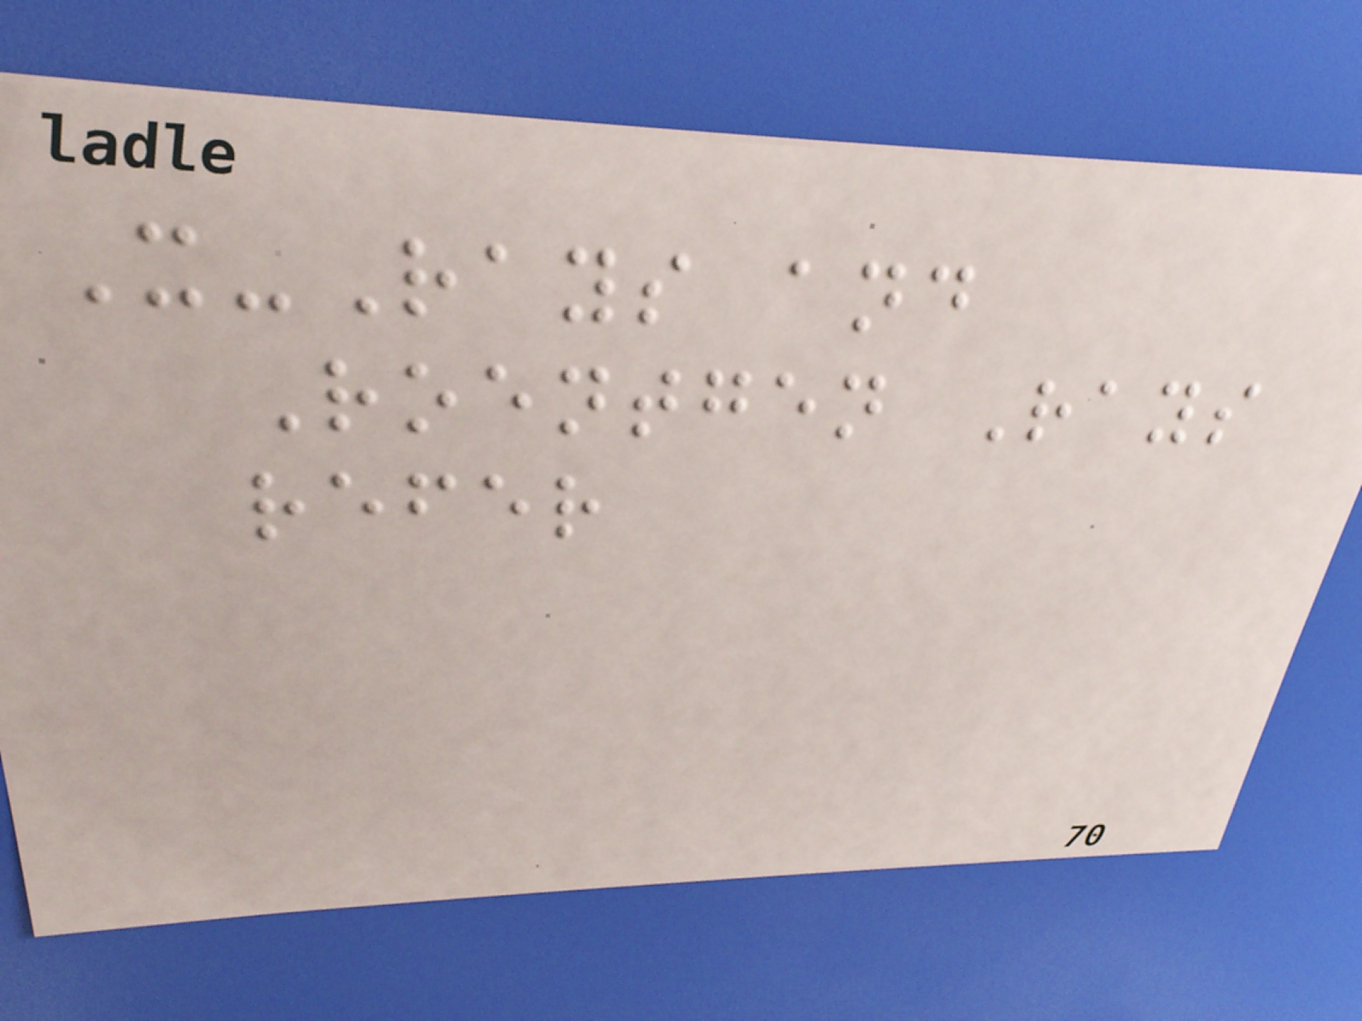X-Rays and
Roentgen Rays
refer
